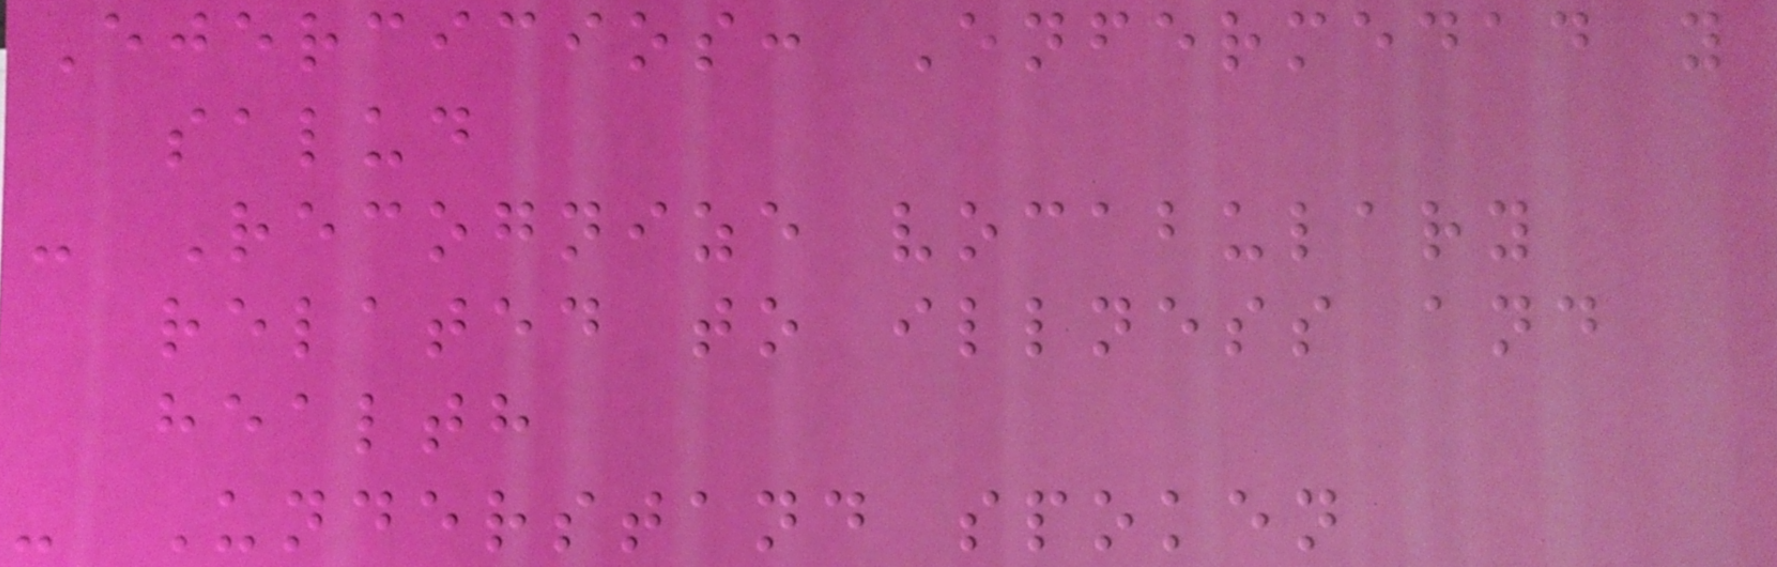Ejercicios: Enfermedad y
salud
- Recognize vocabulary
related to illness and
health
- Understand spoken
